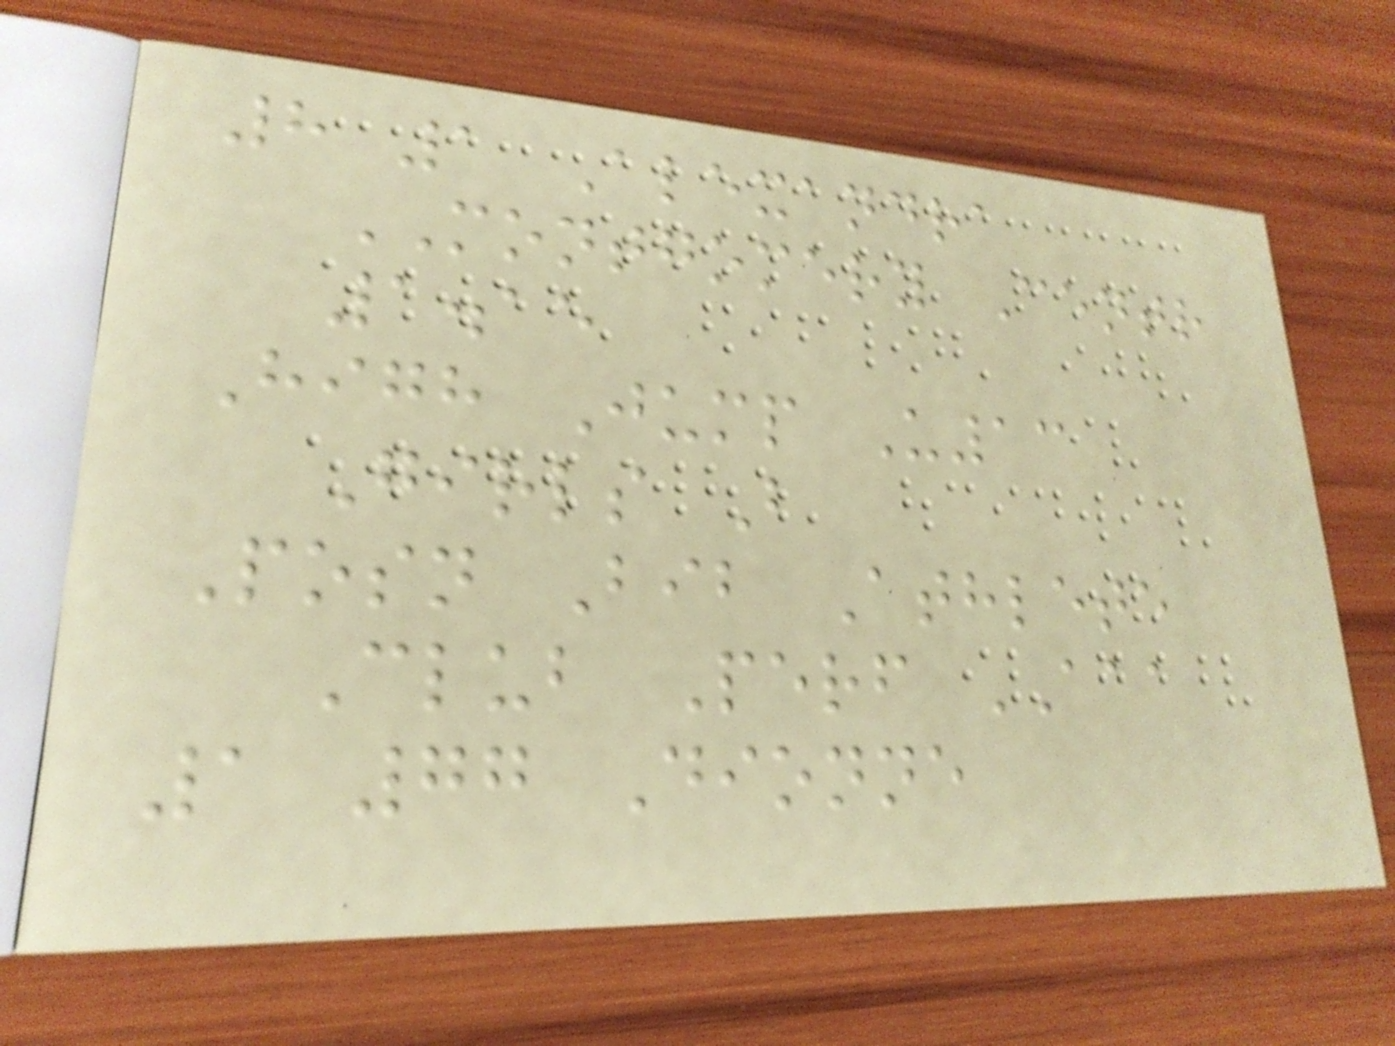8 1 Alexandra
MONTGOMERY Centr
1.15
High Jump U13
Girls B
Posn Bib Athlete
Club Perf AAA
1 77 Dionne
